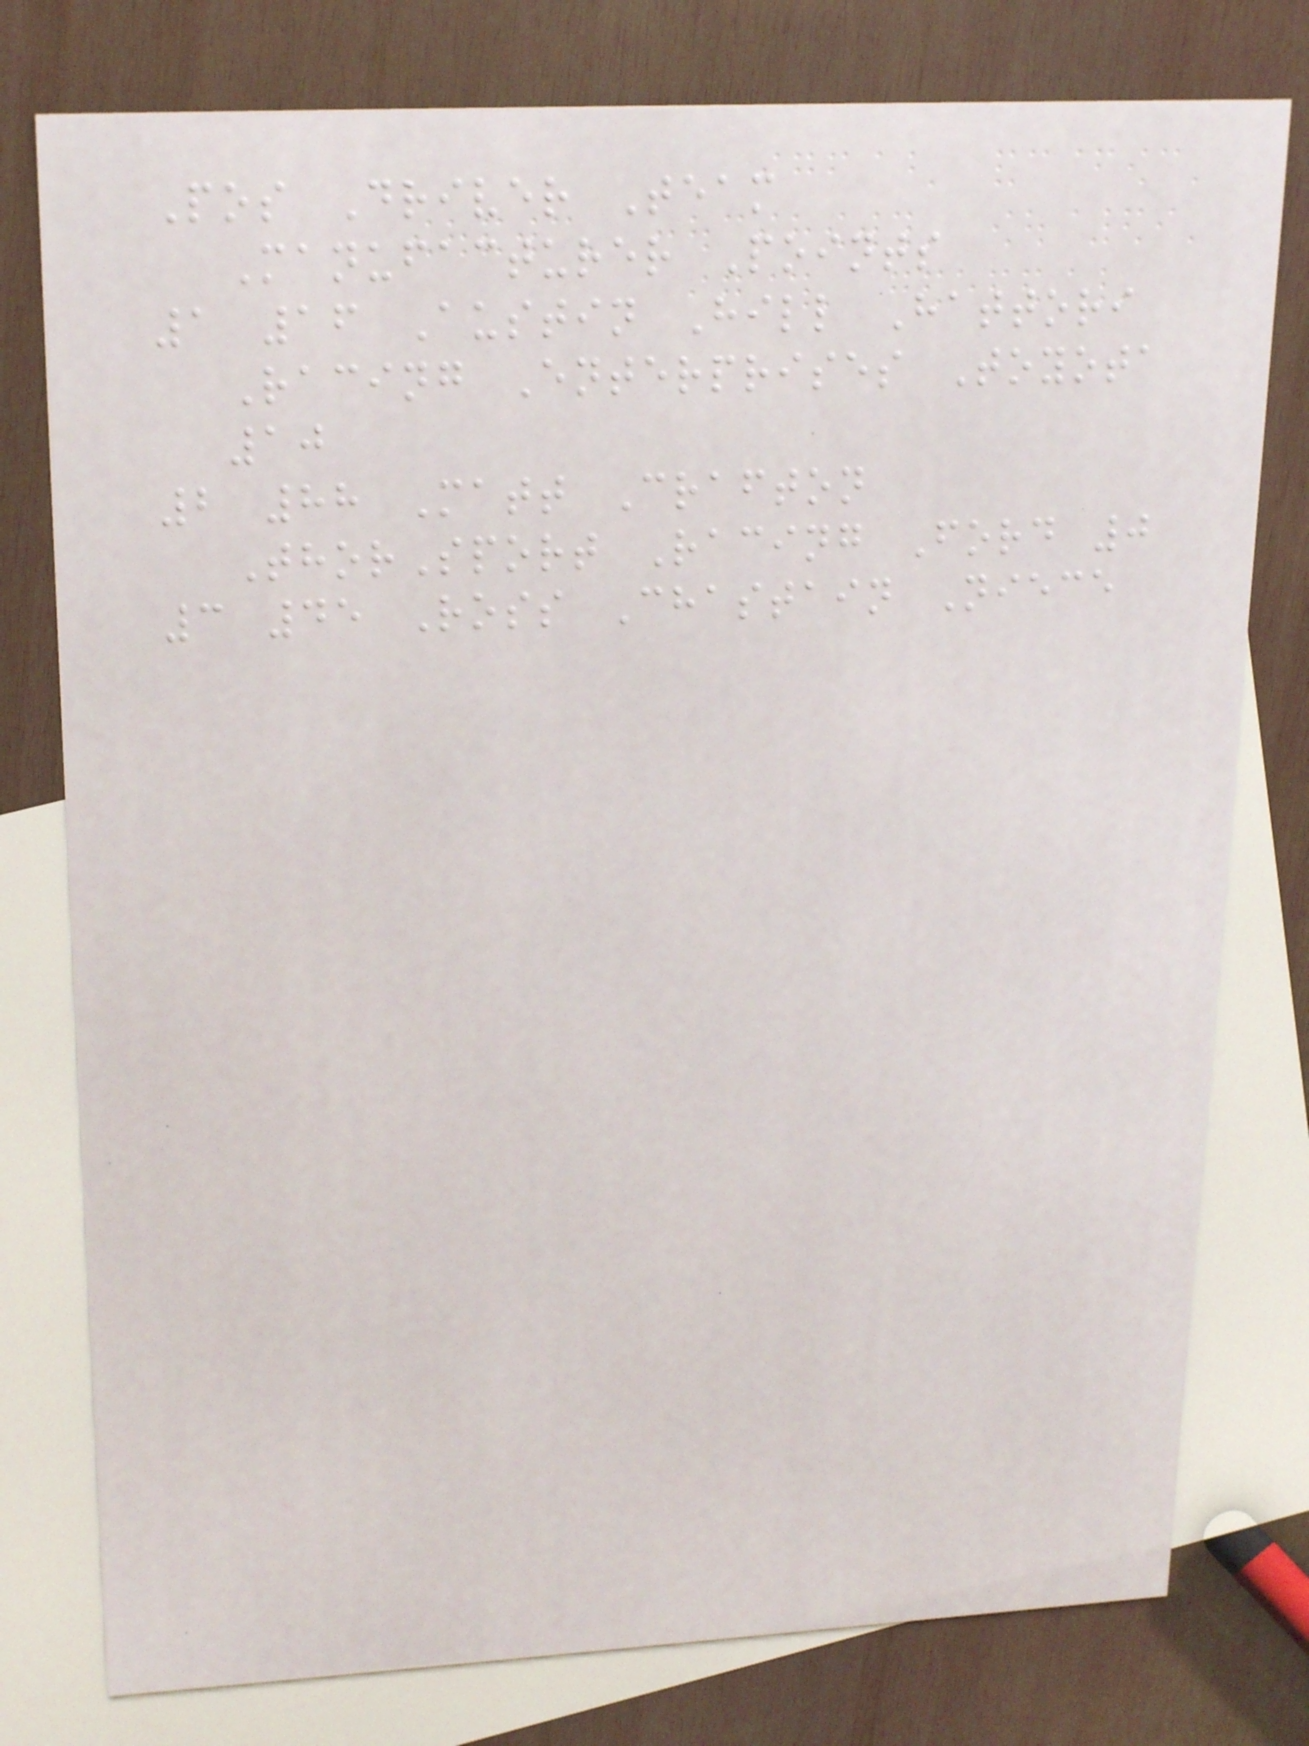Pos Driver Team
Manufacturer Points
1 16 Austin Hill Hattori
Racing Enterprises Toyota
10
2 88 Matt Crafton
ThorSport Racing Ford 0
3 45 Ross Chastain Niece
